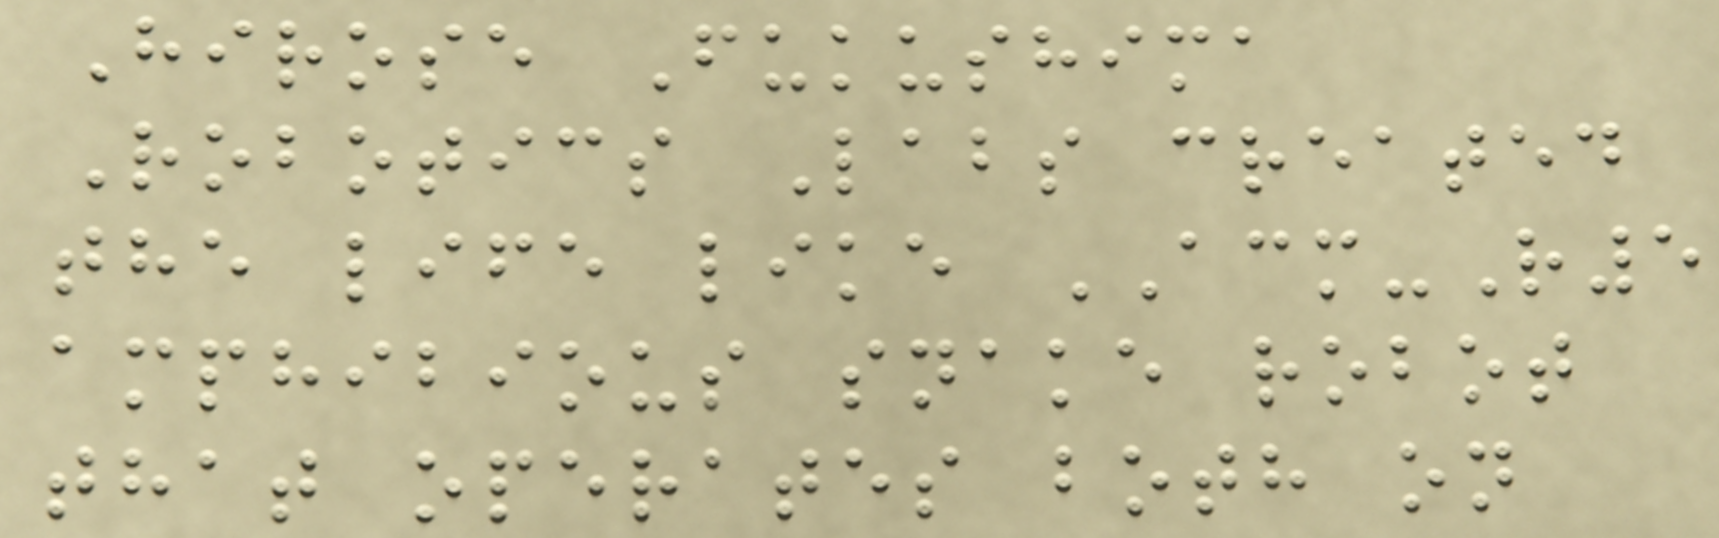Hirose Fukushima
Robotics Labs created
the life like ACM-R5
amphibious snake robot
that operates both on
